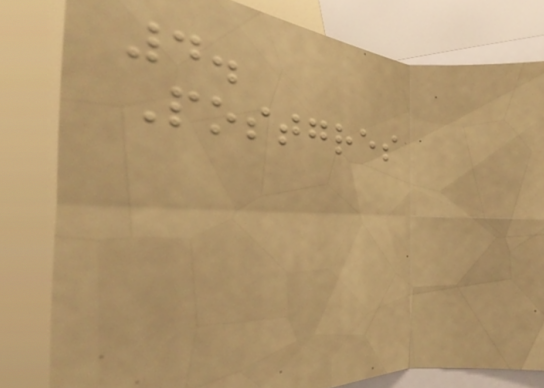4.
Postgres
